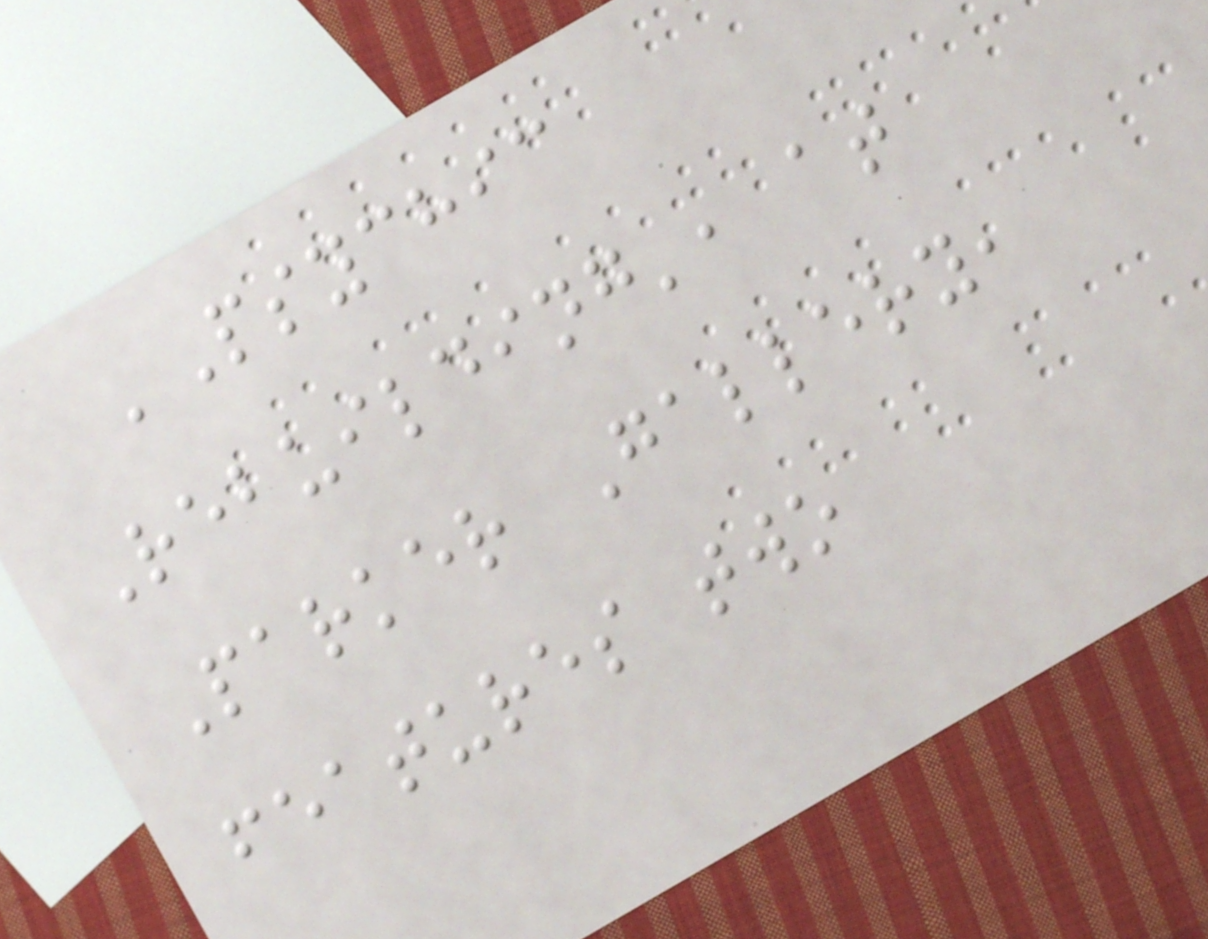'Psychic
Rebuilding', at
Parker Gallery,
features two
